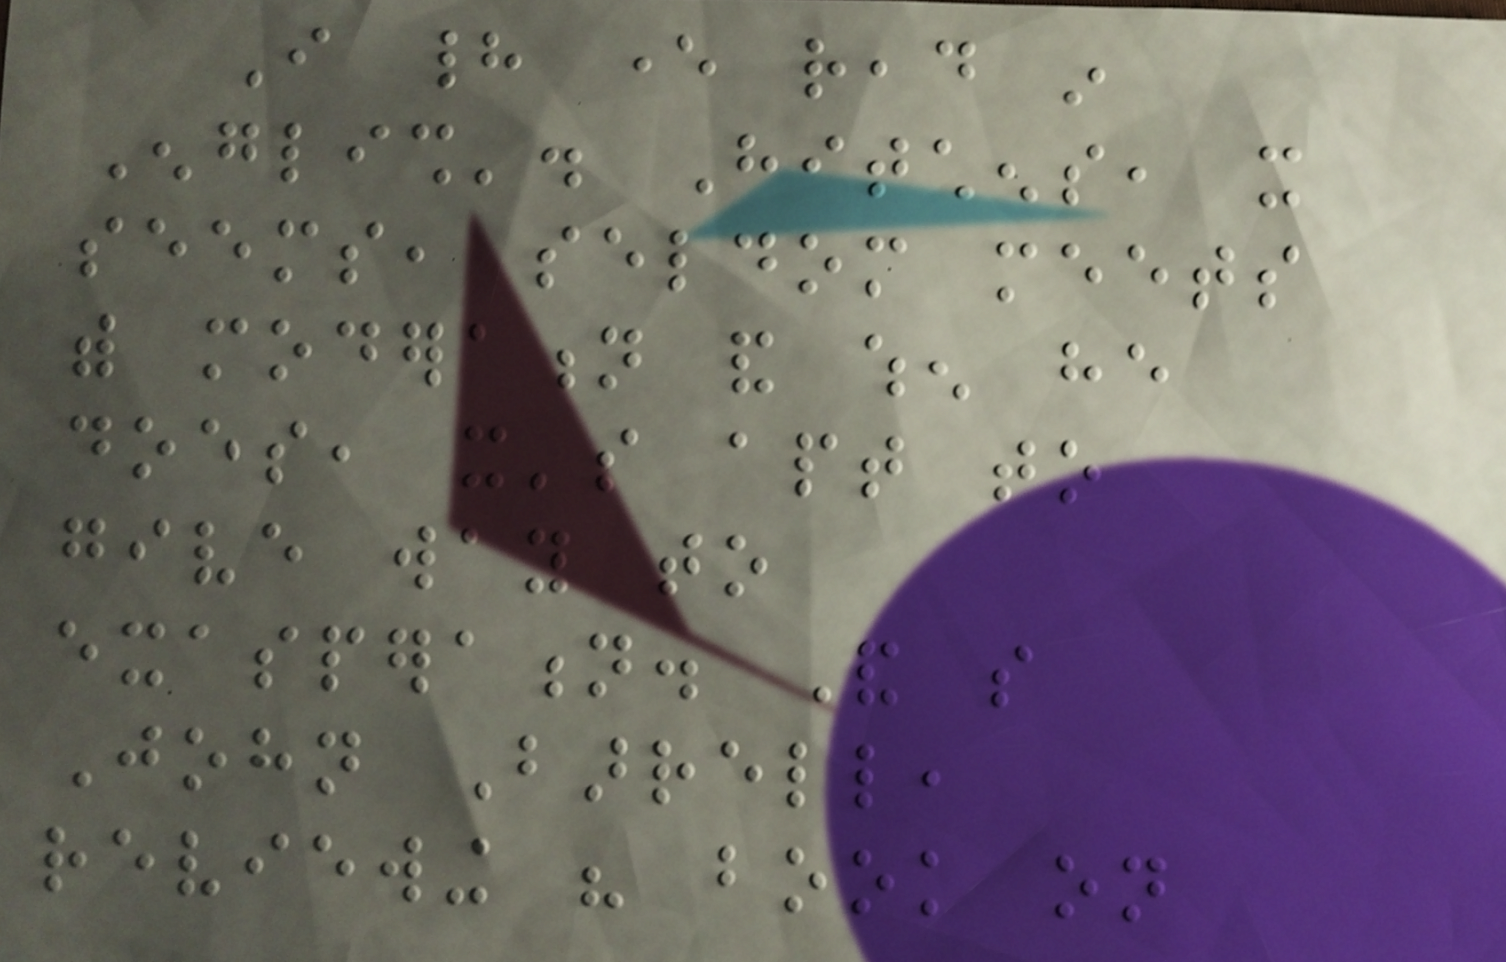I had ever read in
English'. Hitchens, it
seems, seldom meets
with moderation and when he
does, it's apt to
give way to
exasperation. And so
John Barrell,
reviewing his book on
